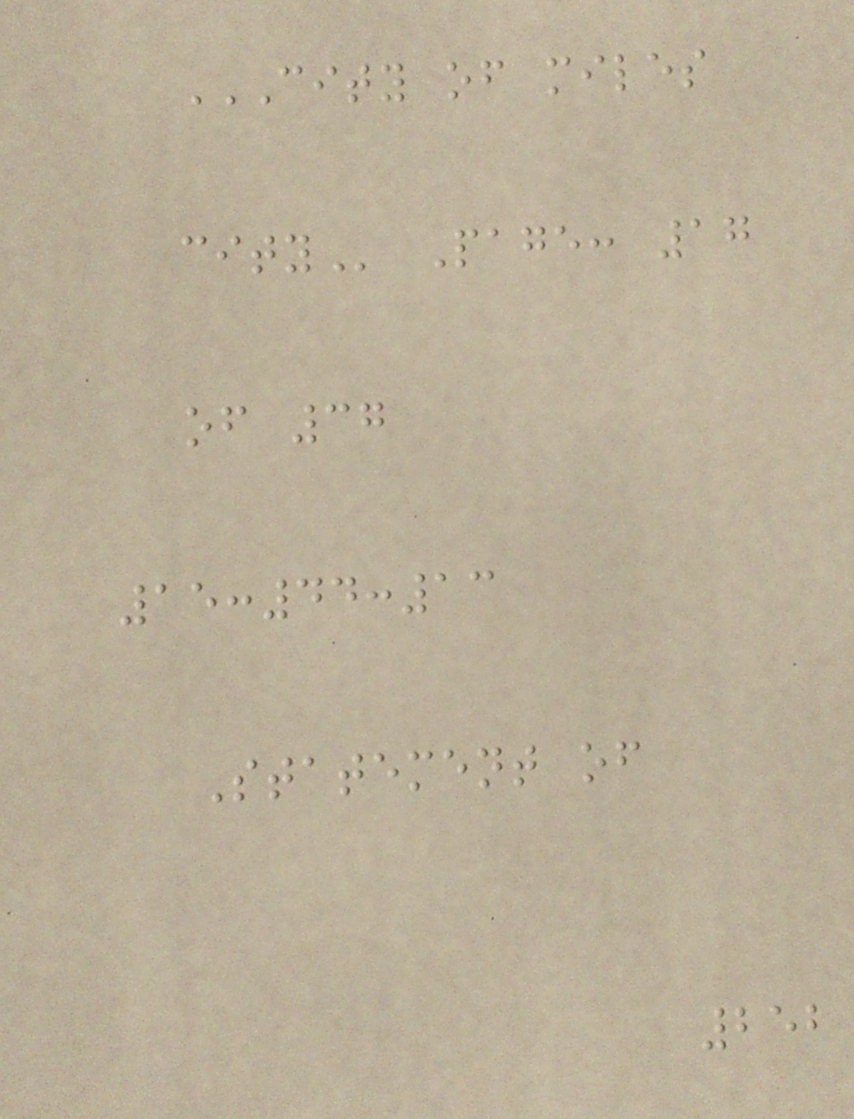CITY OF MILES
CITY Page: 17
of 37
15:44:13
Statement of
252
